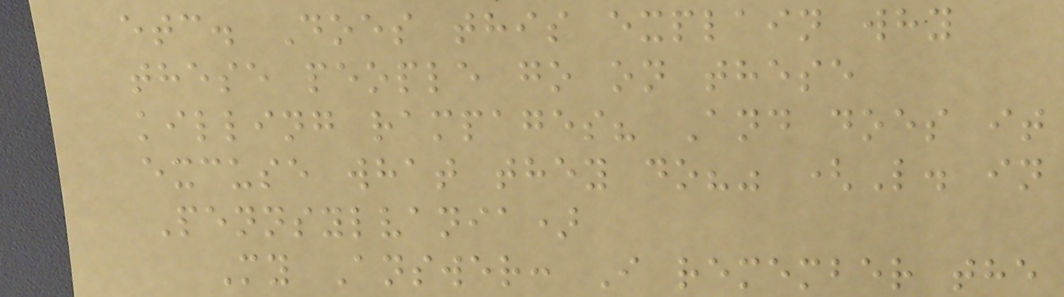etc. Does this explain why
these people go on these
killing rampages? And does it
excuse what they do?" (L. in
Pennsylvania)
My Answer: I remember the
